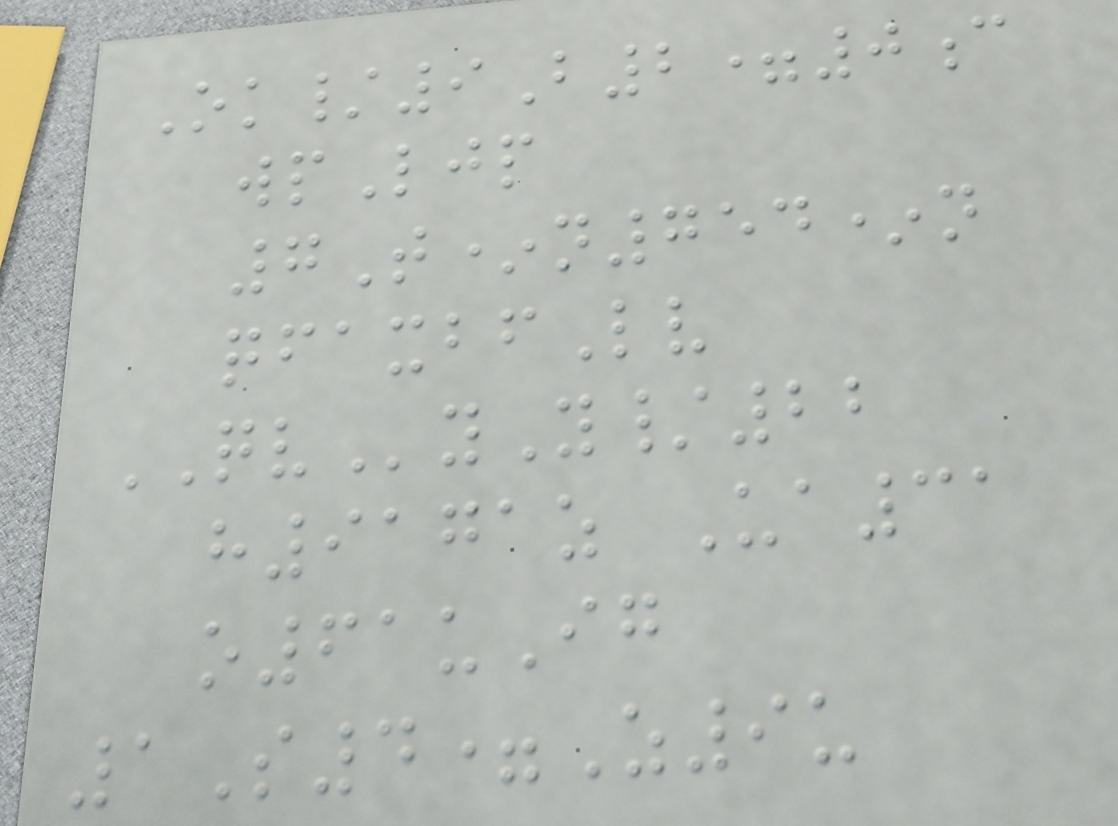Ok/9B2=0c
wpLjp
7T*n754*n
qfaxbfLv
QVyY/22
h9171z Ua31
o61uIg
1S4=Z9u
